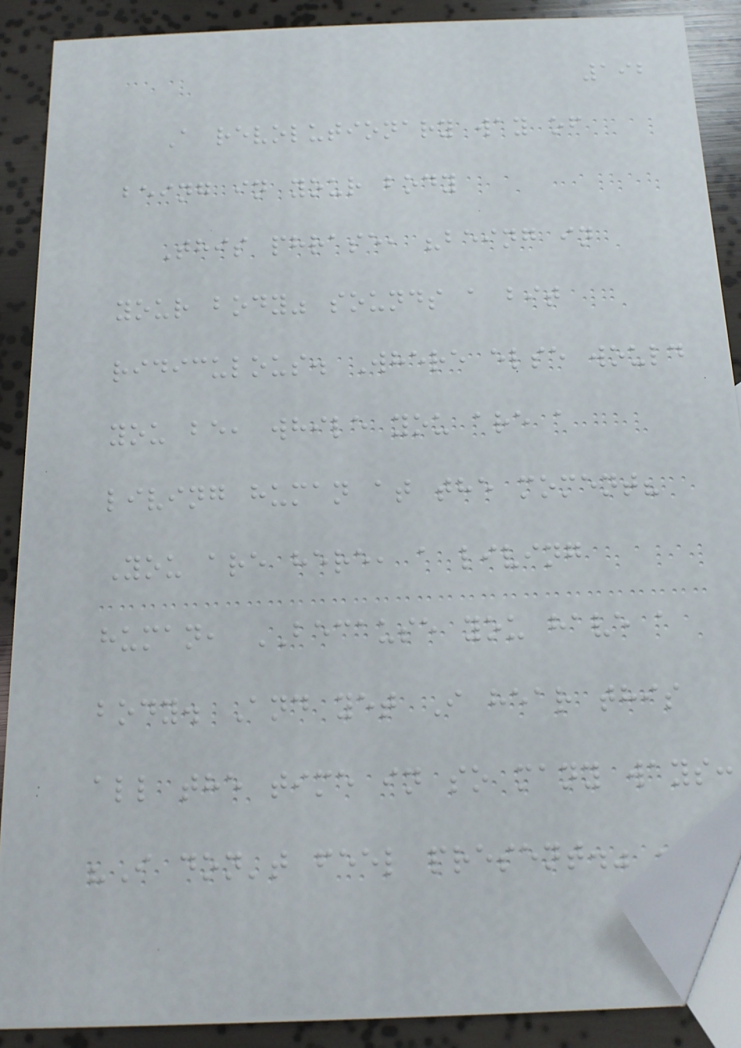192
A revolutionary way of
being in your body
This phrase, "being in
your body" sounds a bit
ridiculous. Where else would
you be, while you are a
living human at the moment?
You are here, a living
human, BECAUSE you have a
body. And yet I hear this
all the time in so many ways:
"I don't feel present." "I
